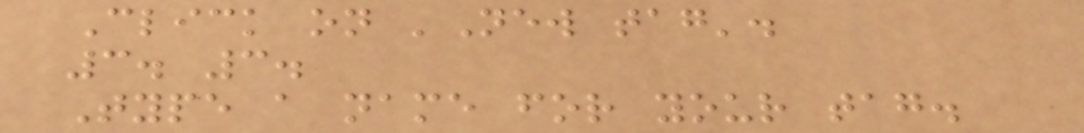Click on 'New tag'.
3. 3.
Type a name for your tag.
